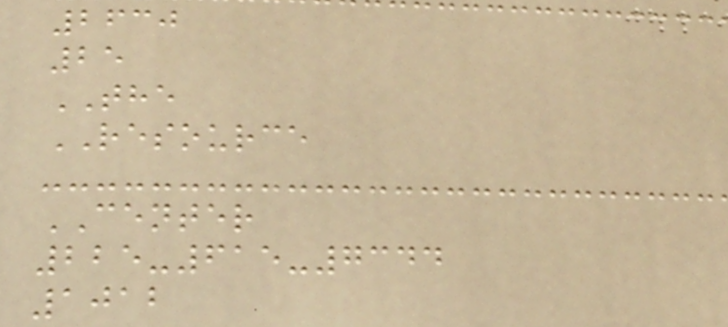2630
25
THE
RESOURCE
CENTER
225-615-7344
1012
